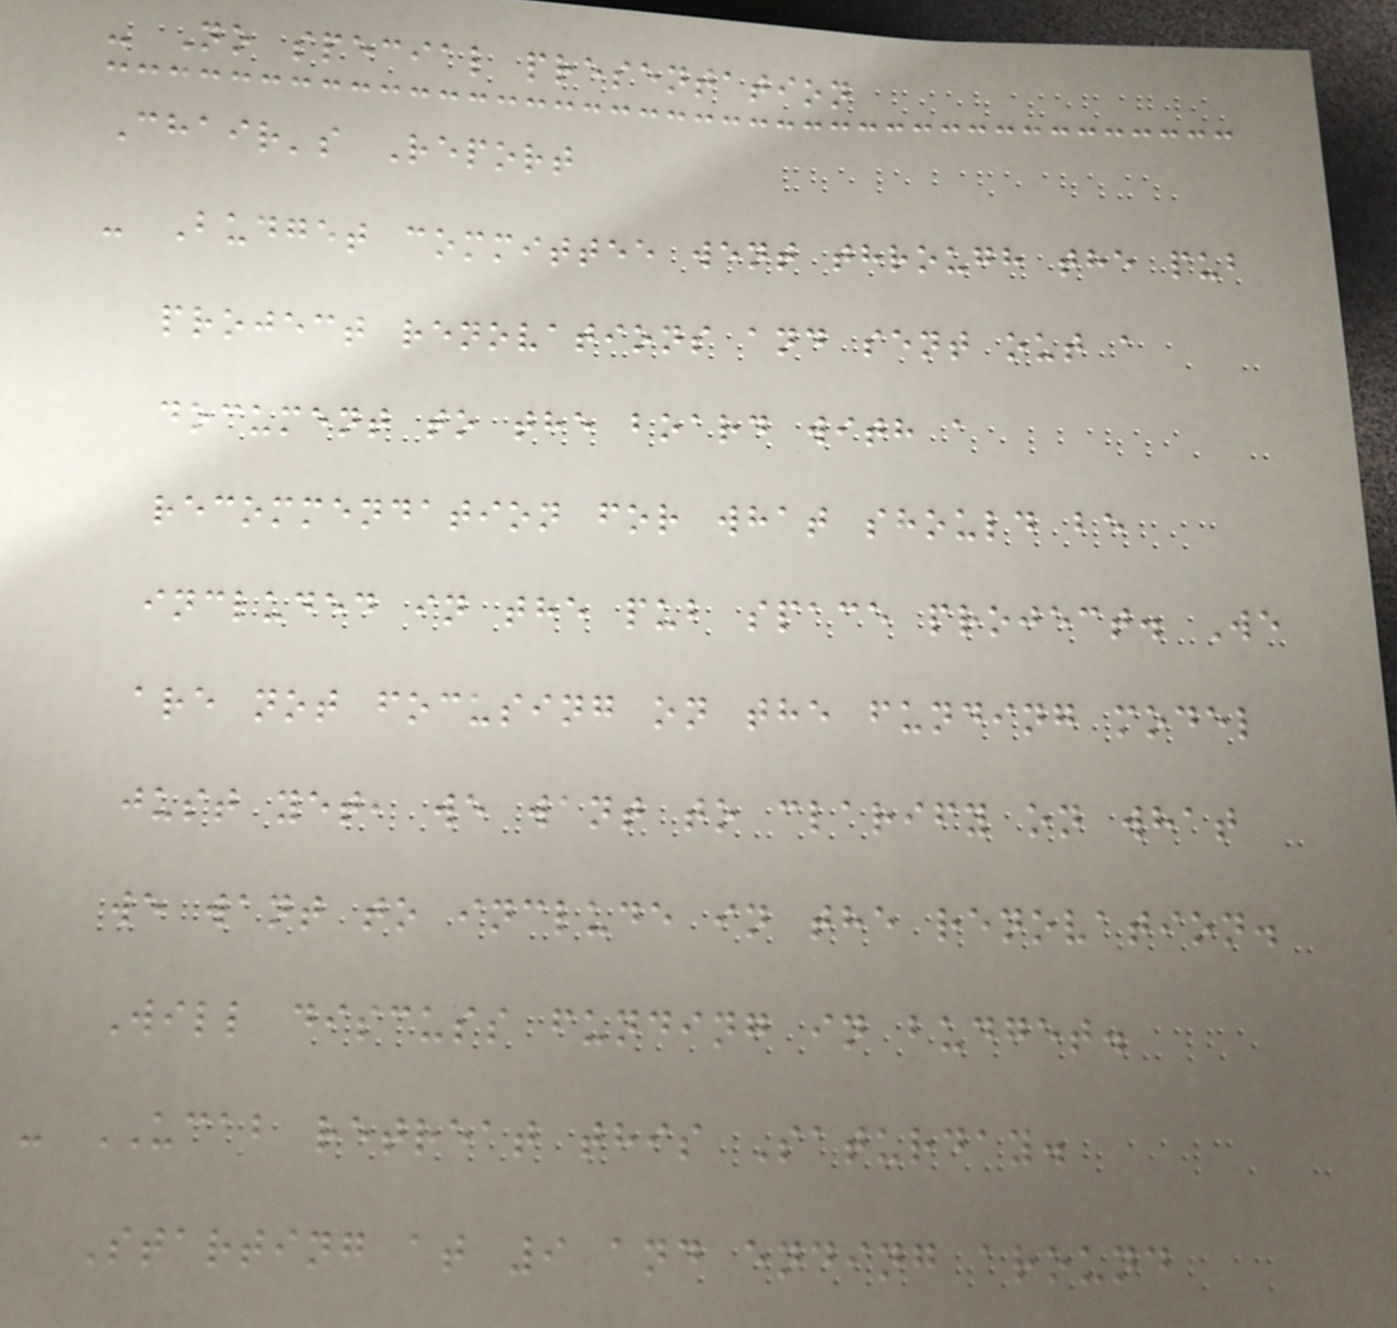- No special presentation
Chair's Report
- Budget committee went through the pub
project renovations and sent out a
document to the board with a
recommendation for what should be
included in the pub space project. We
are not focusing on the funding model
just yet, we want to clarify on what
we want to include in the renovation.
Will discuss funding in budget.
- UCAB retreat this Saturday.
Starting at 9 and ending around
